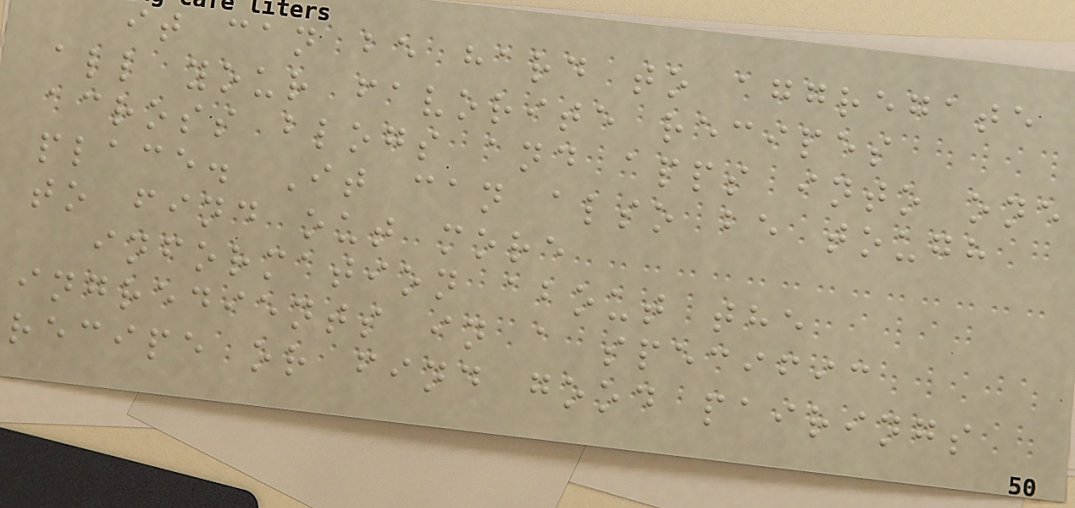it can be hard to aggregate
all your favorite recipes
across blogs and apps into one
place. It can also be tough
to find out more
information about the
ingredients in a specific
recipe or find good pairings
